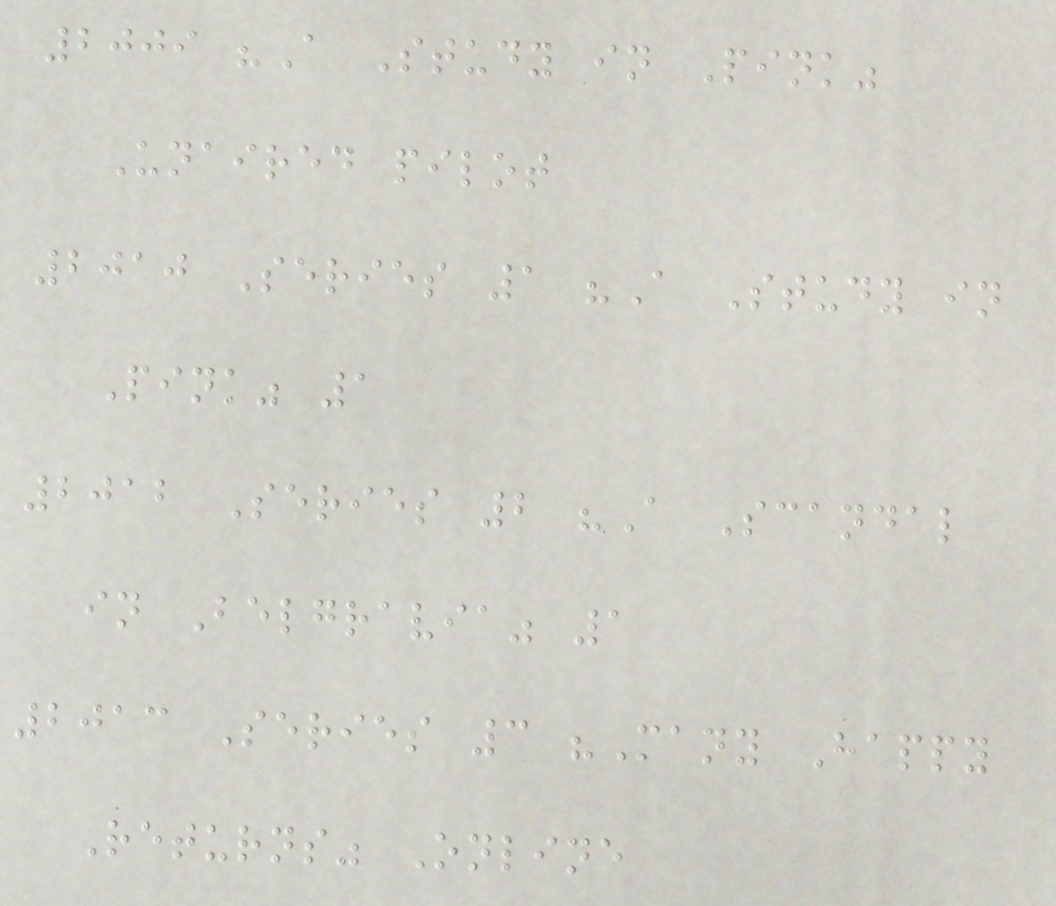2009 "A Study in Pink"
Unaired pilot
2010 Series 1 "A Study in
Pink" 1
2012 Series 2 "A Scandal
in Belgravia" 1
2013 Series 3 "Many Happy
Returns" Online
